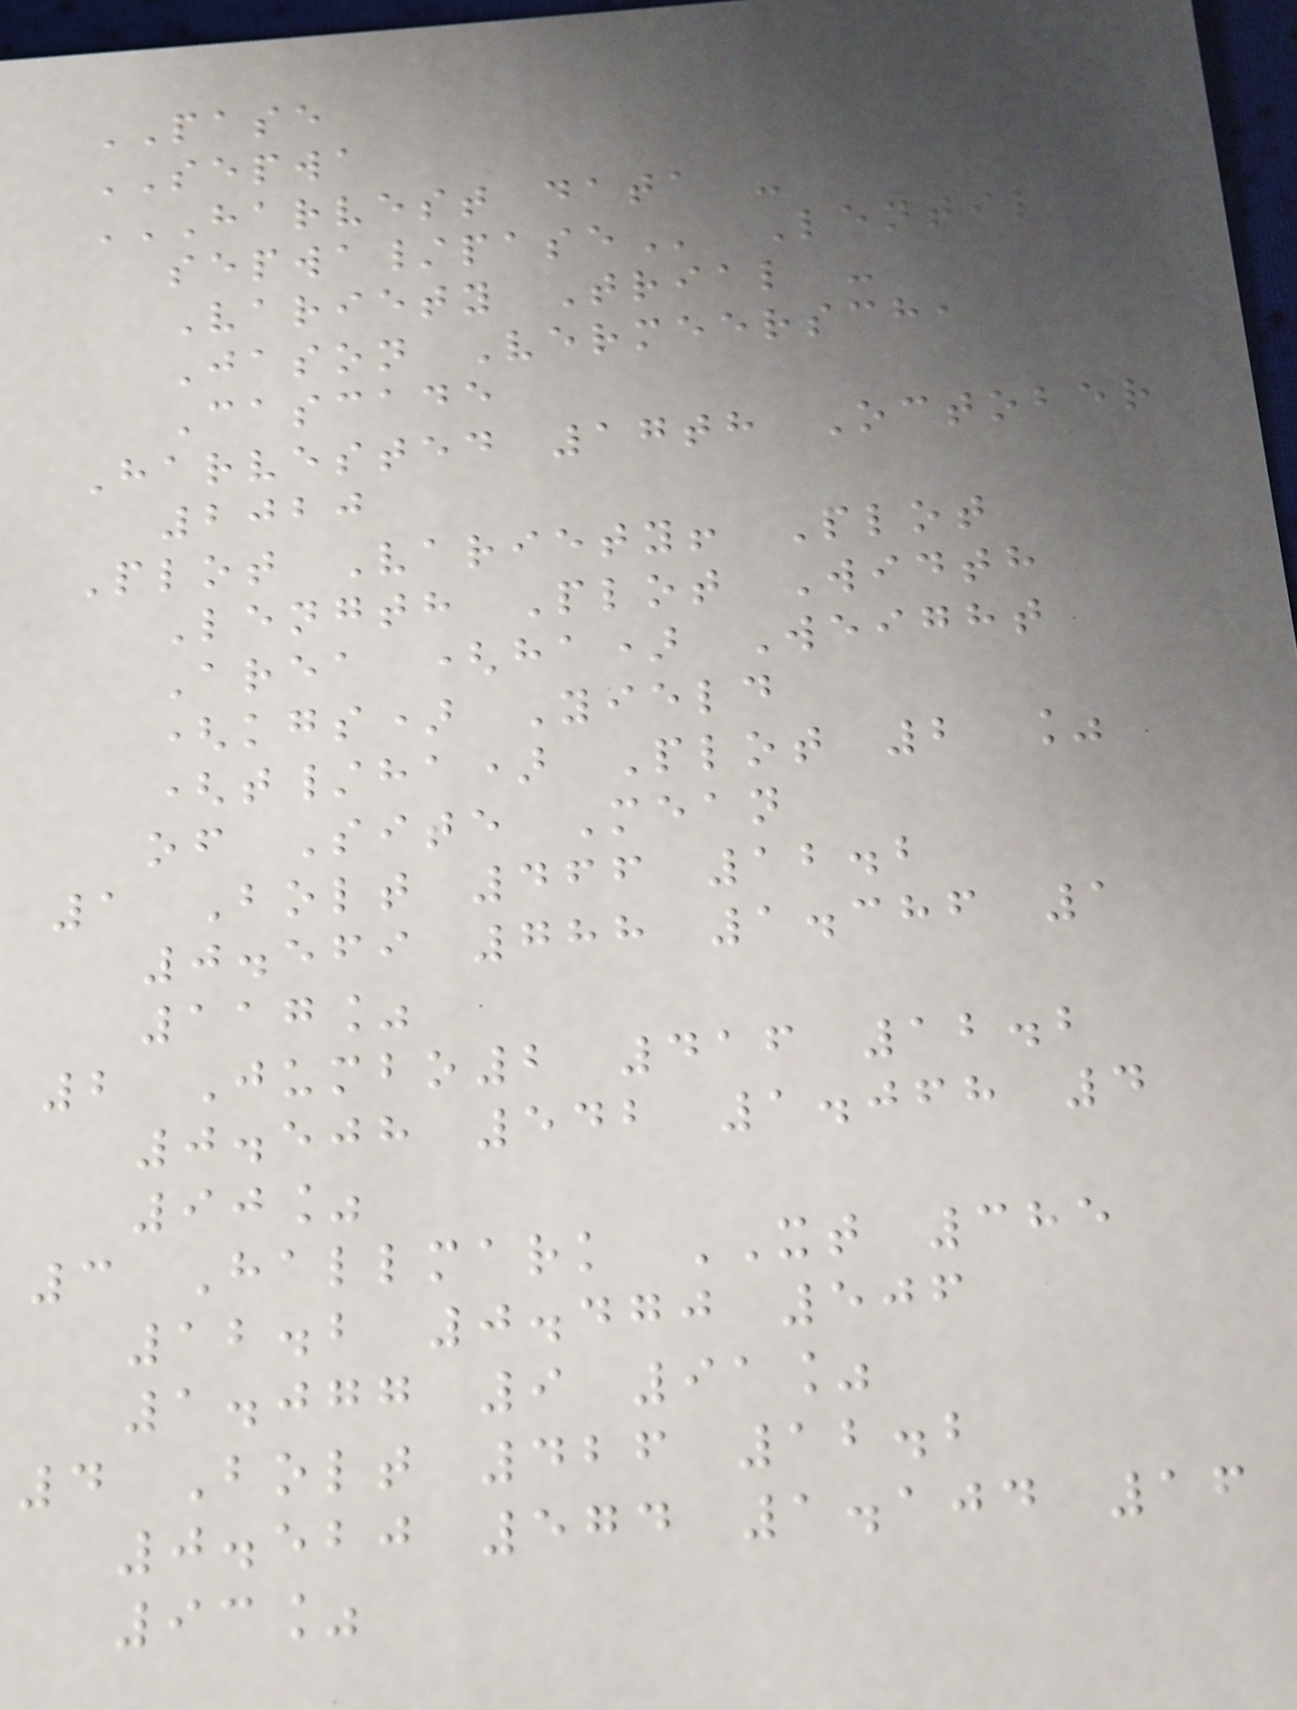PASE
SEPWA
HARVEST DATA -
SEPWA/PASE Lentil
Variety Trial -
Jason Vermeersch,
Cascade
Harvested 17th October
2020
Plot Variety! Plot
Length Plot Width
Area (ha) Weight
(kgs) Yield
(t/ha) Plot 2 %
of Site Mean
1 Bolt 466 12.2
0.569 788 1.386 1
117%
2 Jumbo2 416 12.2
0.508 542 1.068 4
90%
3 Hallmark XT 385
12.2 0.470 506
1.077 9 91%
4 Bolt 426 12.2
0.520 574 1.104 16
93%
